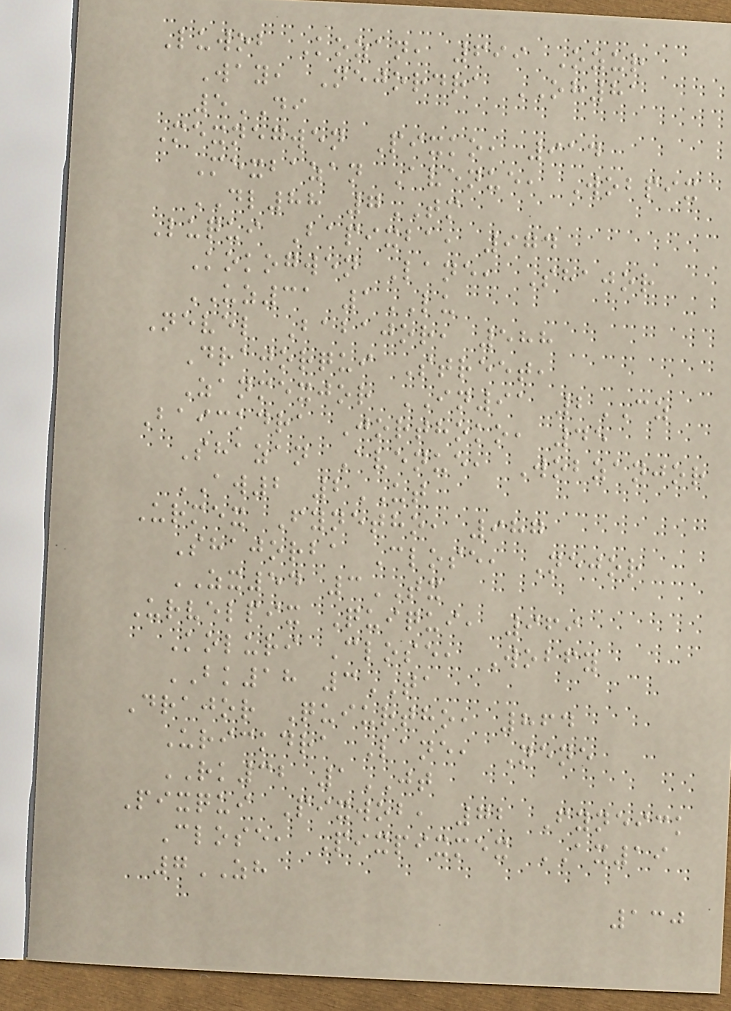Luwob Kozan, 699 Ozur
Way, Nejordra OH81
5DI
Mexnegwen Pixko, 914
Mexbazan Avenue, Wobpix
DL88 7TM
Luqui Bapixba, 974
Kokogwen Lane, Shajor
UZ31 1LU
Nevel Babajor, 588
Drajorqui Street,
Zanmexjor IN91 2CZ
Baickdra Jorthoko, 45
Shazan Avenue, Wobzanjor
AW2 2UT
Urmex Fynetho, 987
Shajorba Close, Nejor
ZX54 3TX
Urvelpix Quiqui, 969
Koluri Close, Wobfy
BK18 3TA
Drajor Quiurtho, 864
Urickdra Lane, Nene
RK32 1JT
Pixqui Pixwob, 72 Fyneick
Close, Pixpixmex AX19
7ZH
130
